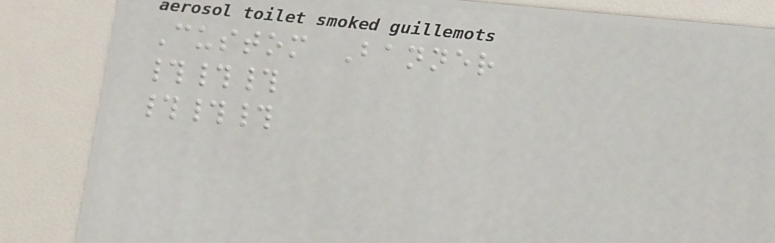Custom Banner
###
###
